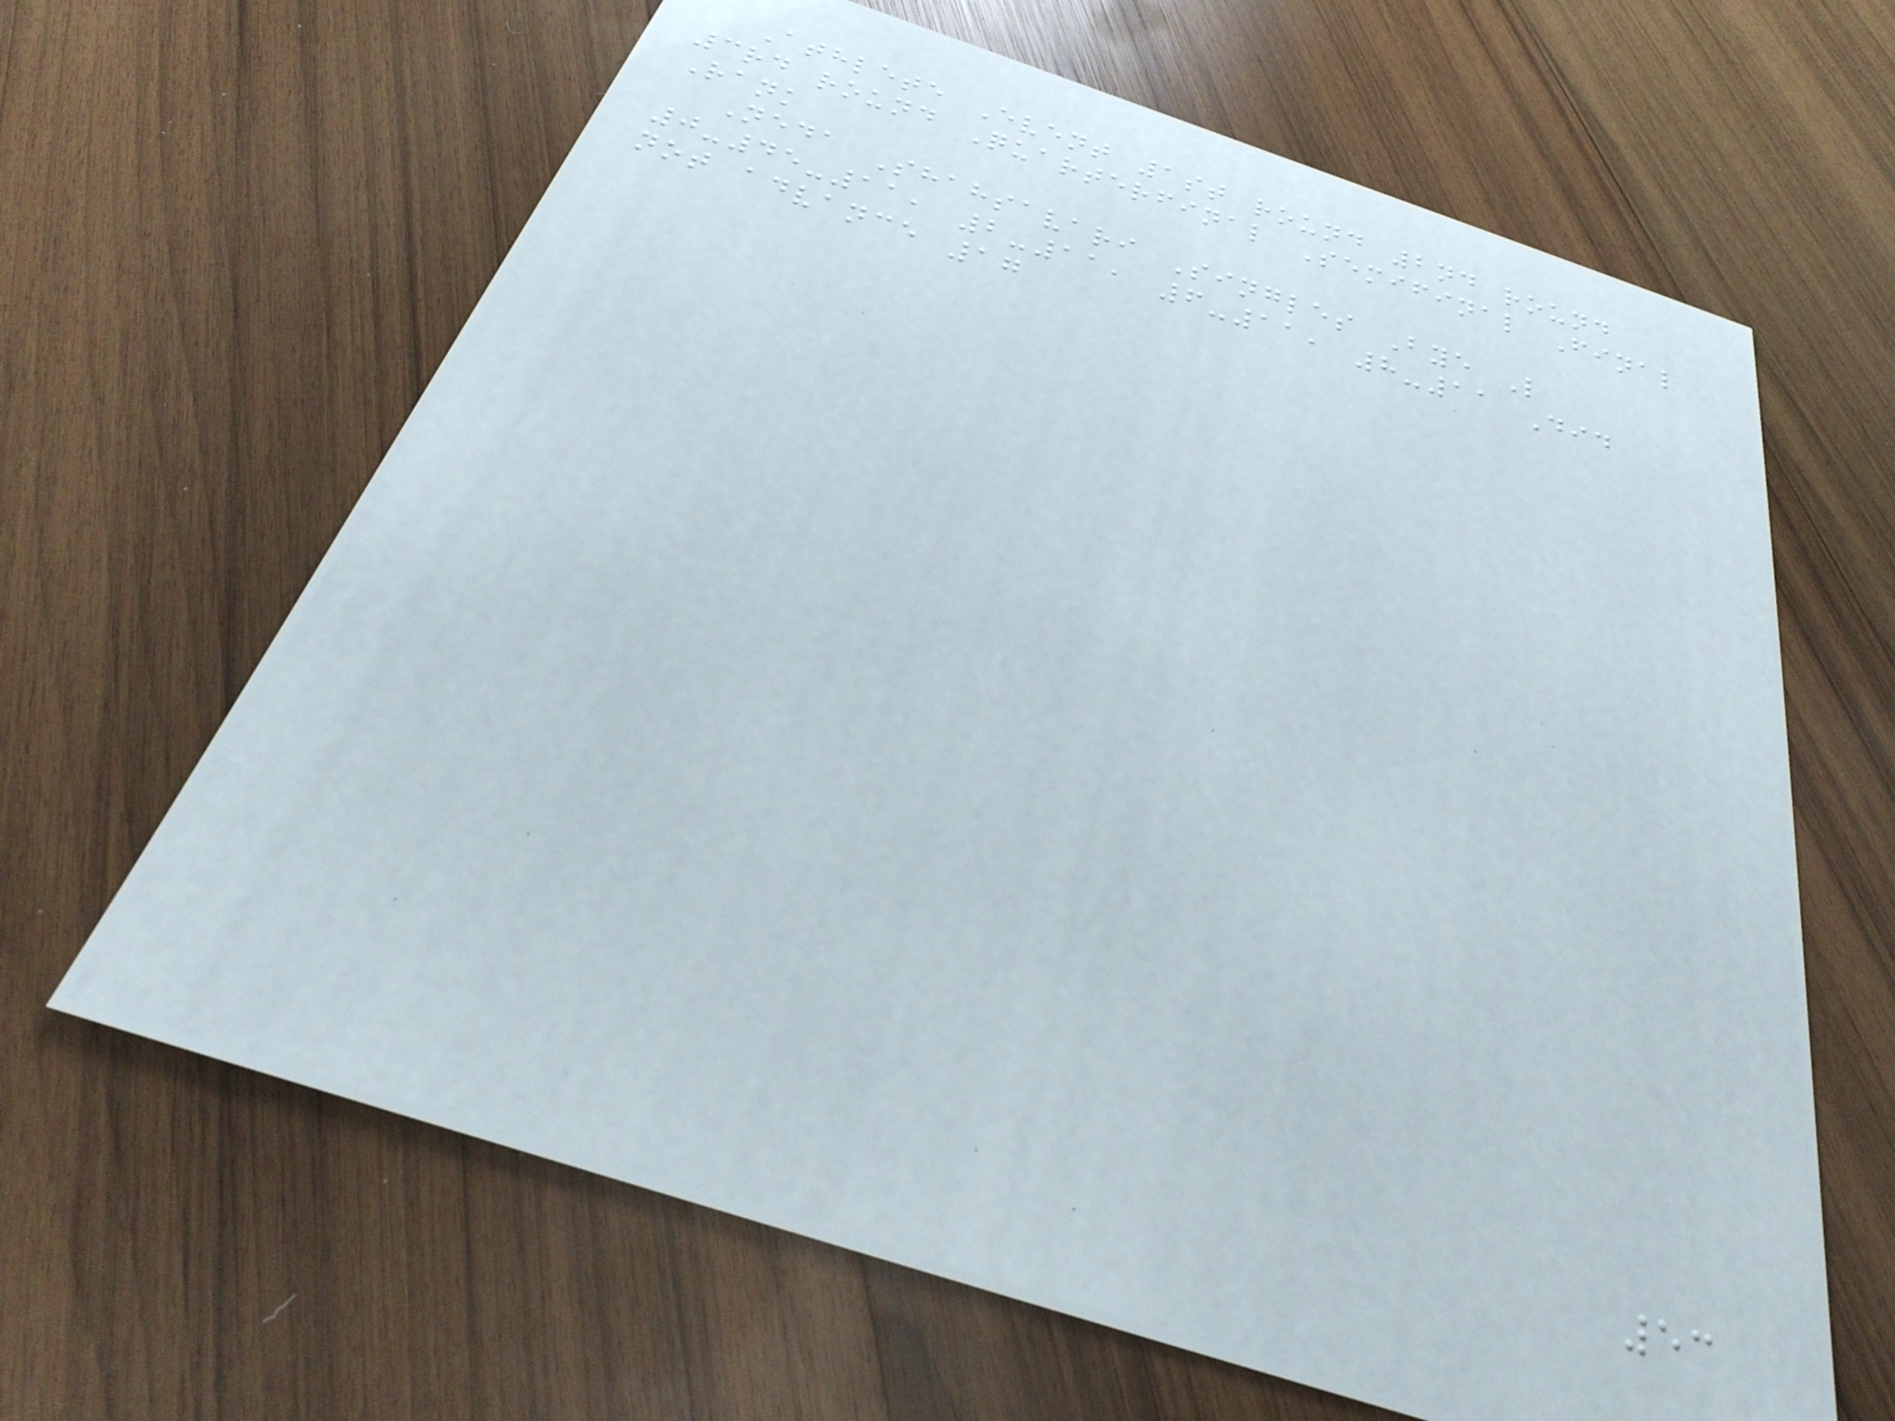Athlete Event 1st round 2nd round
3rd round Quarterfinal Semifinal Final
Rank
Neda Shahsavari Singles Bye L
0-45-11, 2-11, 6-11, 8-11 Did
not advance 17
53
